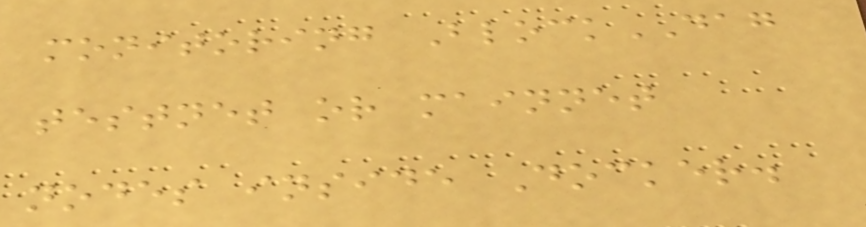monitoring BlockDAG
testnet or mainnet
nodes inside Docker.
